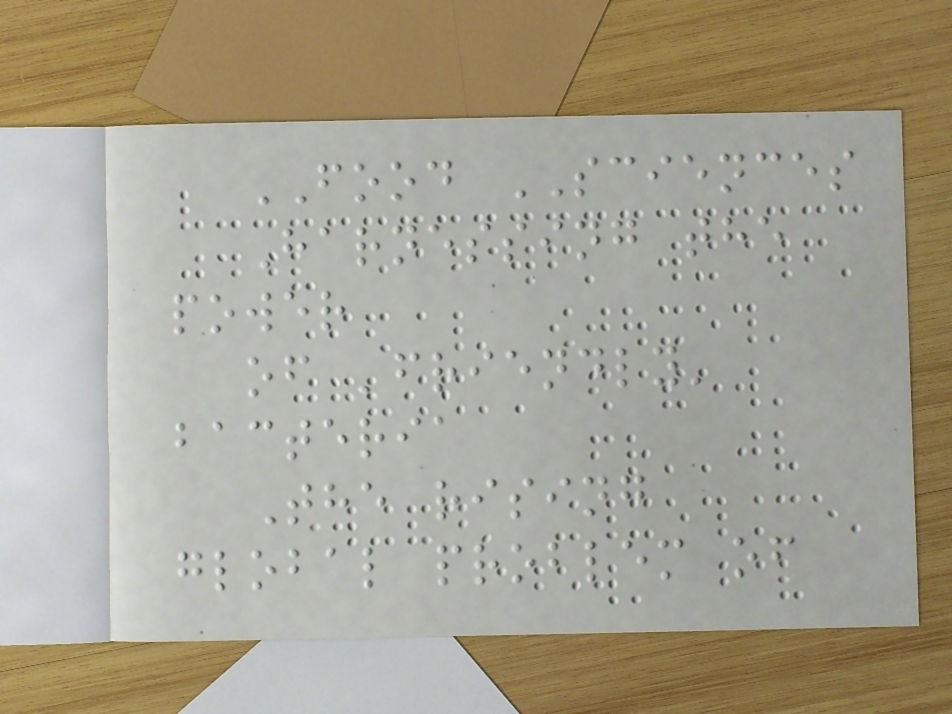FOOD SCIENCES
Harnessing the
power
of 'friendly'
bacteria
The rising
global problem of
